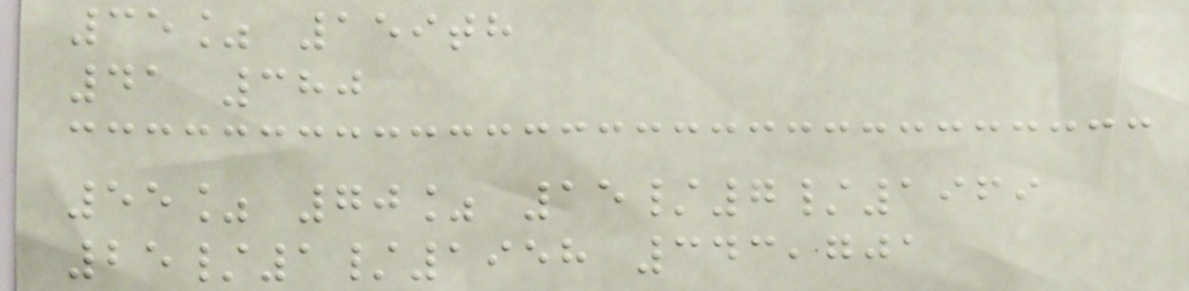35% 159th
41 380
55% 70% 15/7/1969
25/1/1958 343,701
